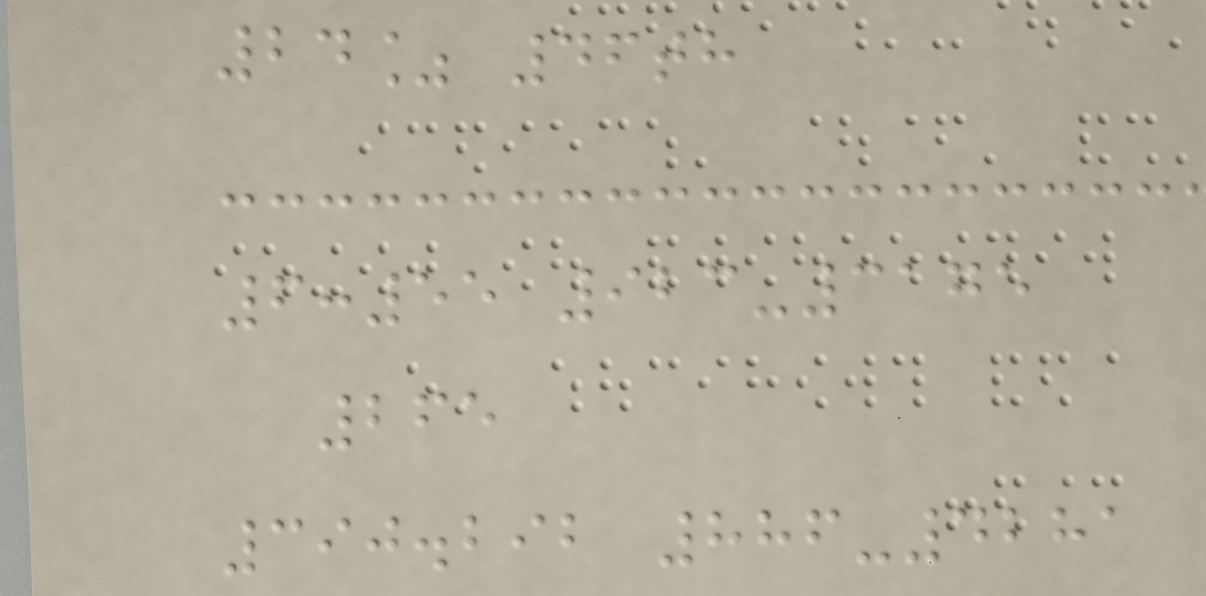24% 46th
6:55 923-3175
265
390.292 886-4281
